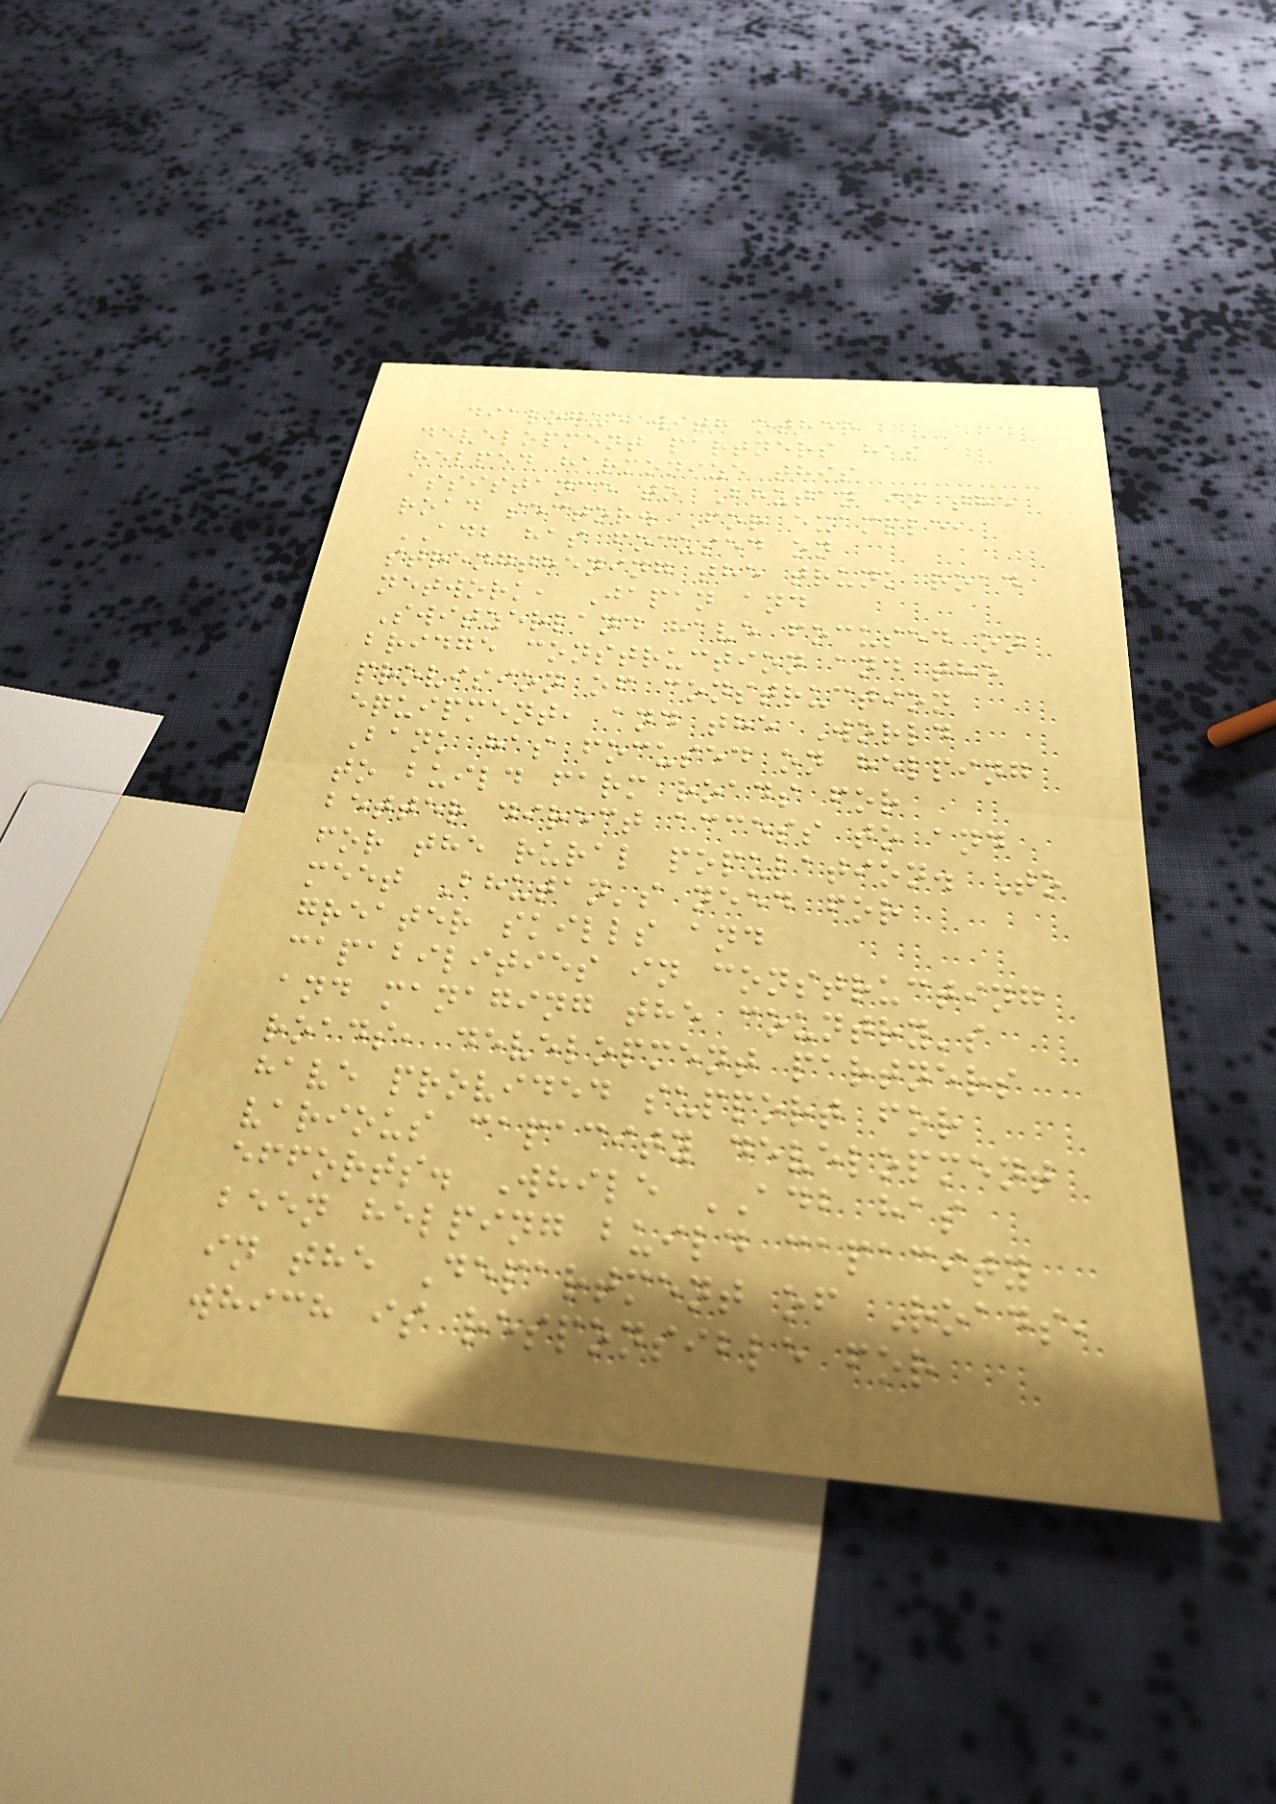dialogue with other
development partners has
helped harmonize this
assistance to Bhutan in the
road sector. For example,
ADB has focused on
strengthening the trunk road
network, Japan and
Switzerland have focused on
bridge construction and the
provision of construction
equipment, and the World
Bank has focused on helping
to build farm roads for
better direct access to and
for the rural population. To
meet Bhutan's need for
greater skills and
capabilities in constructing
and managing the country's
roads, development partners
have provided support for
various capacity development
efforts. While ADB has
been helping build capacity
in the Department of Roads,
which is responsible for
